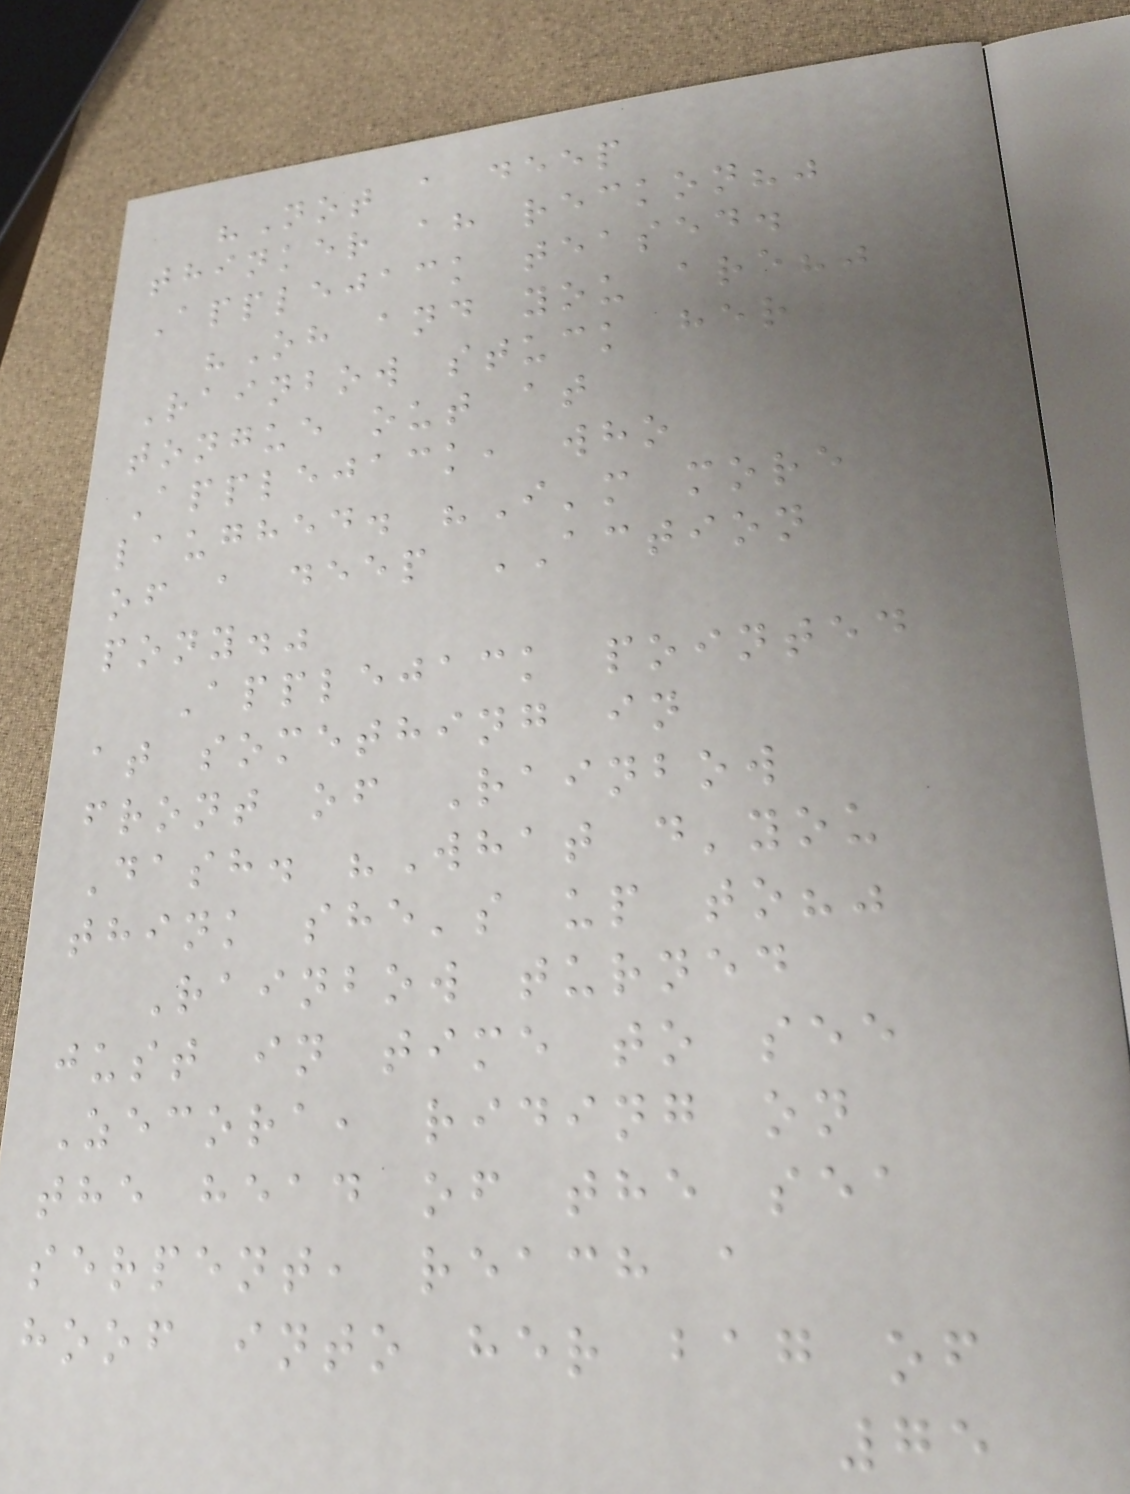"Not a deep
thinker ah reckon?"
Applejack teased.
"Oh and you are?"
Rainbow stuck her
tongue out at
Applejack, who
laughed. "I'm more
of a deep ACTION
pony."
Applejack pointed
at something in
front of Rainbow
Dash. "What d'you
think she's up to?"
Rainbow turned
just in time to see
Zecora, riding on
the head of the sea
serpent, reach a
hoof into her bag of
75
